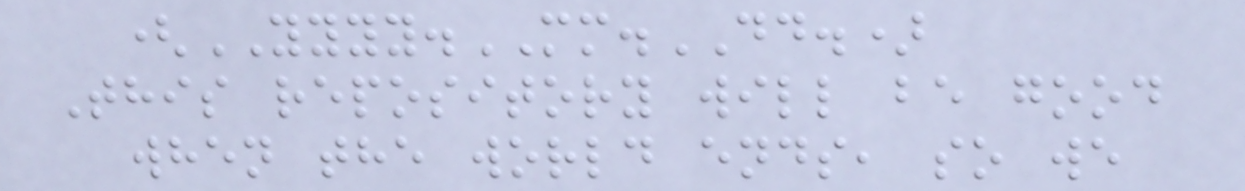(YYYY.MM.DD.)
This repository will be good
when the world ends, so we
